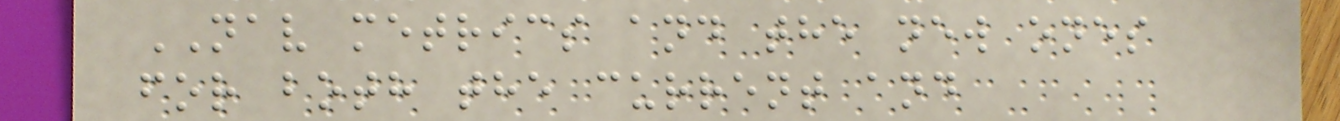NAV metrics and the new ones
for both the current and
